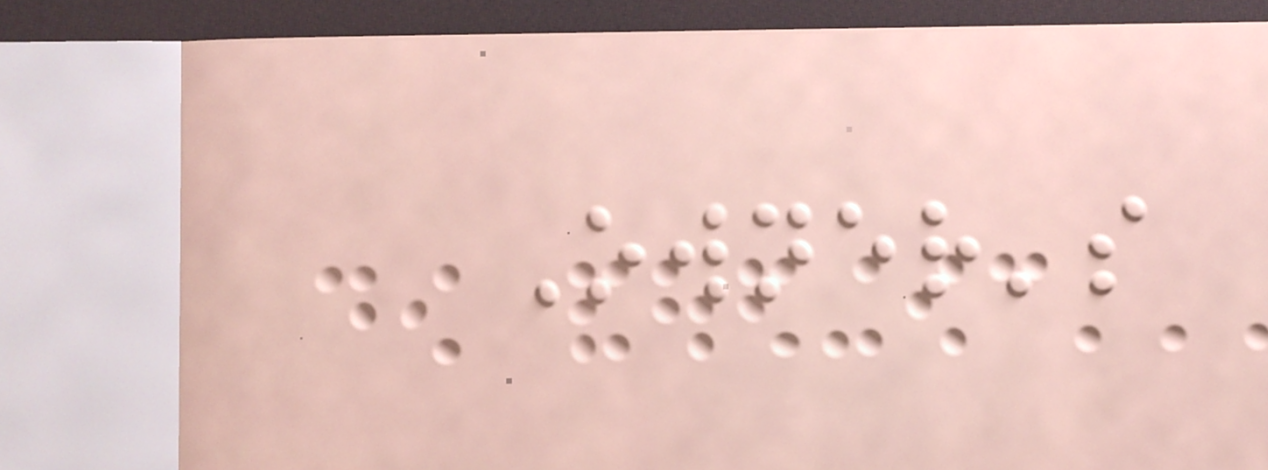Owner's
